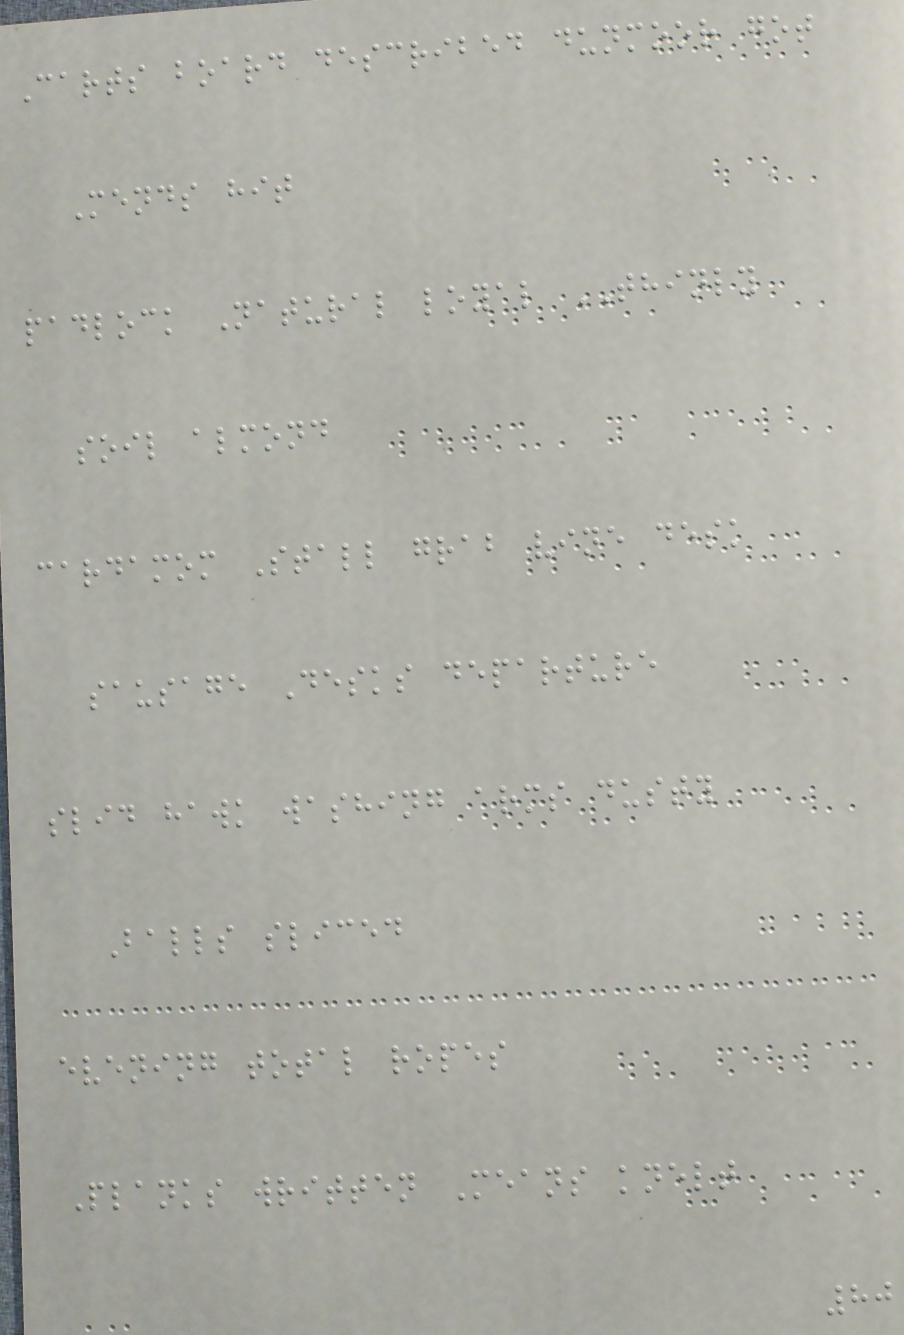Carts board described dunmoor got
Mends hit
padlock Natural loyal THINLY
soil almond
cardamom Stall grab vine desk
sausage Desks departure
slid hawk washing arms dusty
Balls sliced
evening total ropes
Planks written Means knelt
80
